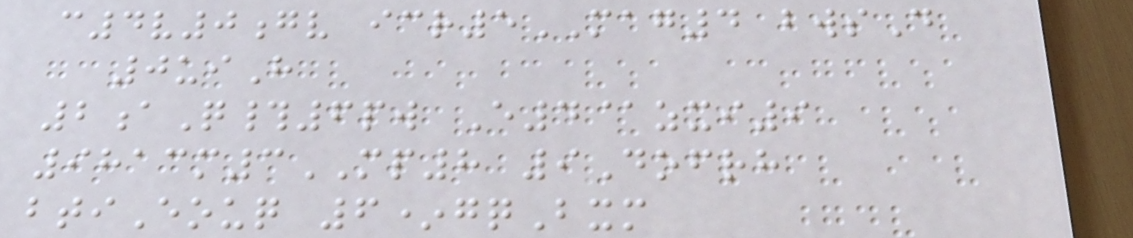c4v0gv icr5MAG4 bwsD
0uiH
2aQ#6pw E4@zxi9
9813m3MP8 9Dofrh
btiEouq 6*gqBxm
